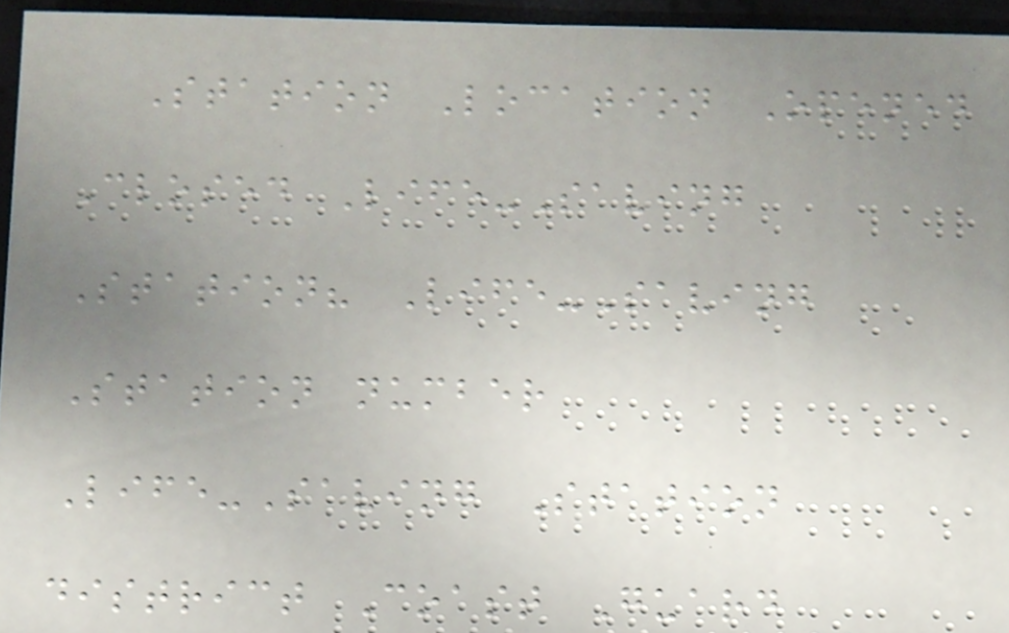Station Location Opened
Closed Life-Saving
Station? Life-Saving
Station number
Life-Saving Station
district Coast Guard
